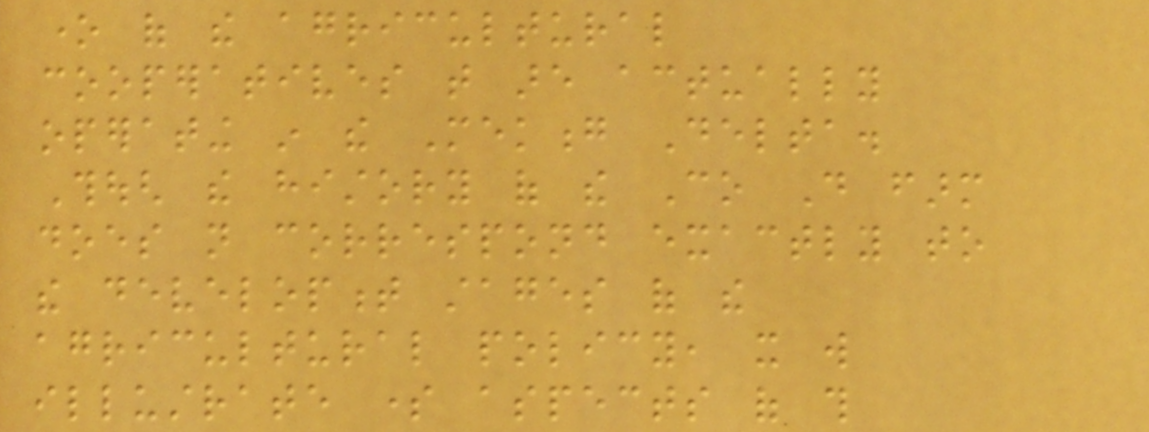one of the agricultural
cooperatives that are actually
operating in the Mekong Delta.
Though the history of the Co Do farm
does not correspond exactly to
the development stages of the
agricultural policy, it will
illustrate some aspects of this
